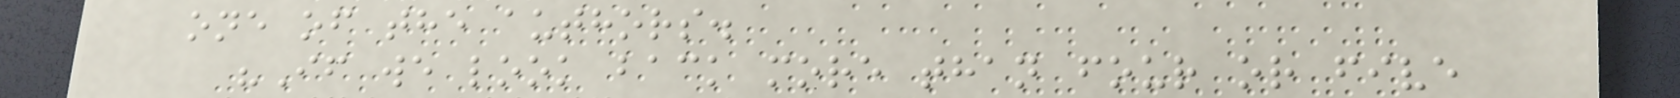one of the authors.
"If we look back more than four or five
